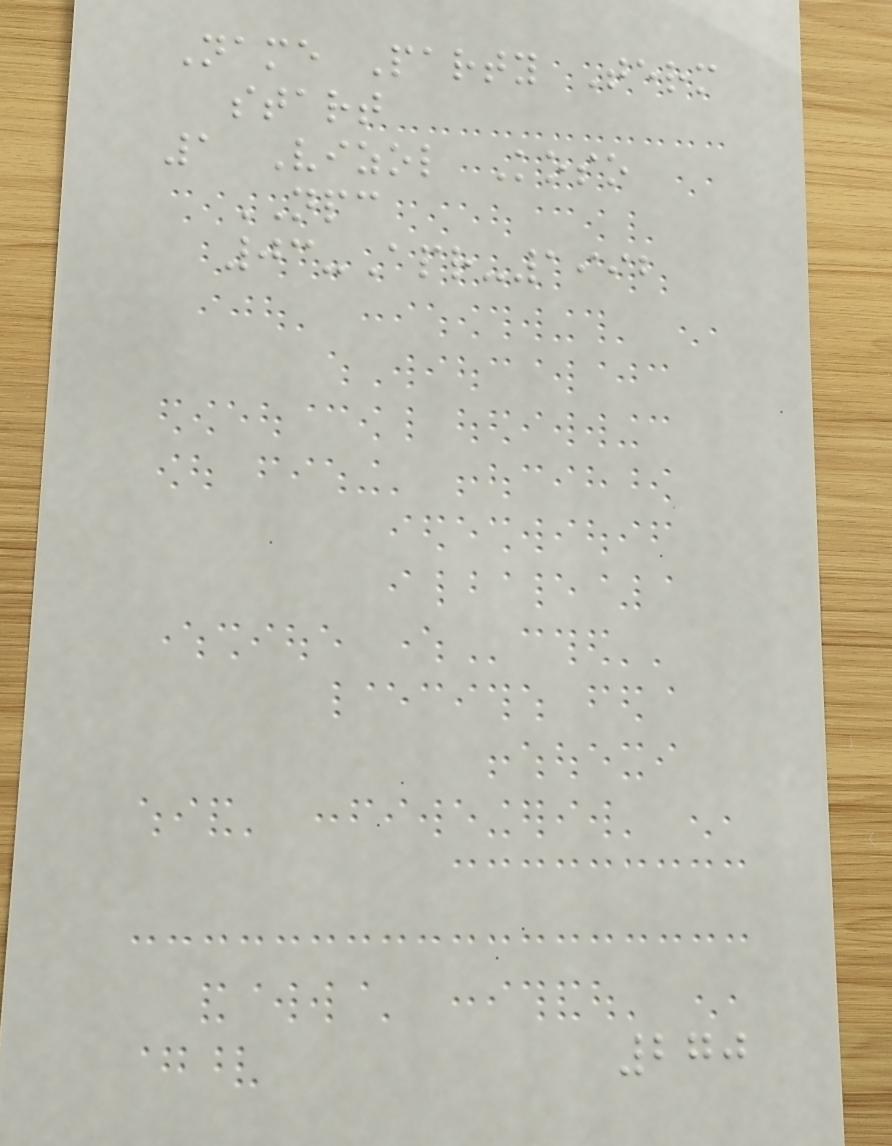Name Party Term
start
1 Vizol Koso
NPC
03-Apr-1992
270
